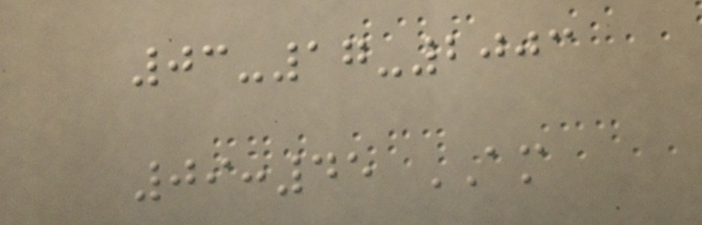03-17-2003
09:45 AM
